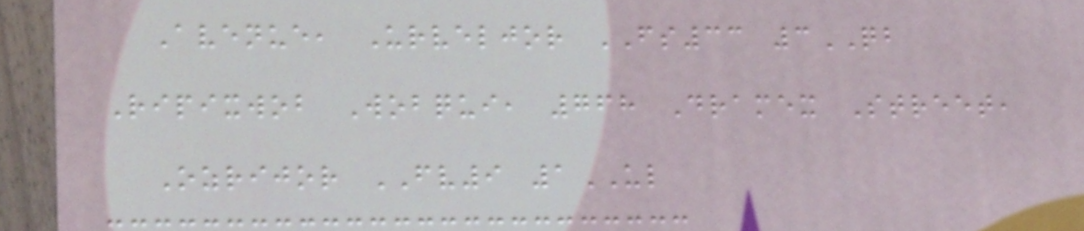Avenue, Urveljor FS33 3QB
Ripixwob Wobqui, 768 Dramex Street,
Ozrijor FV9 1UL
